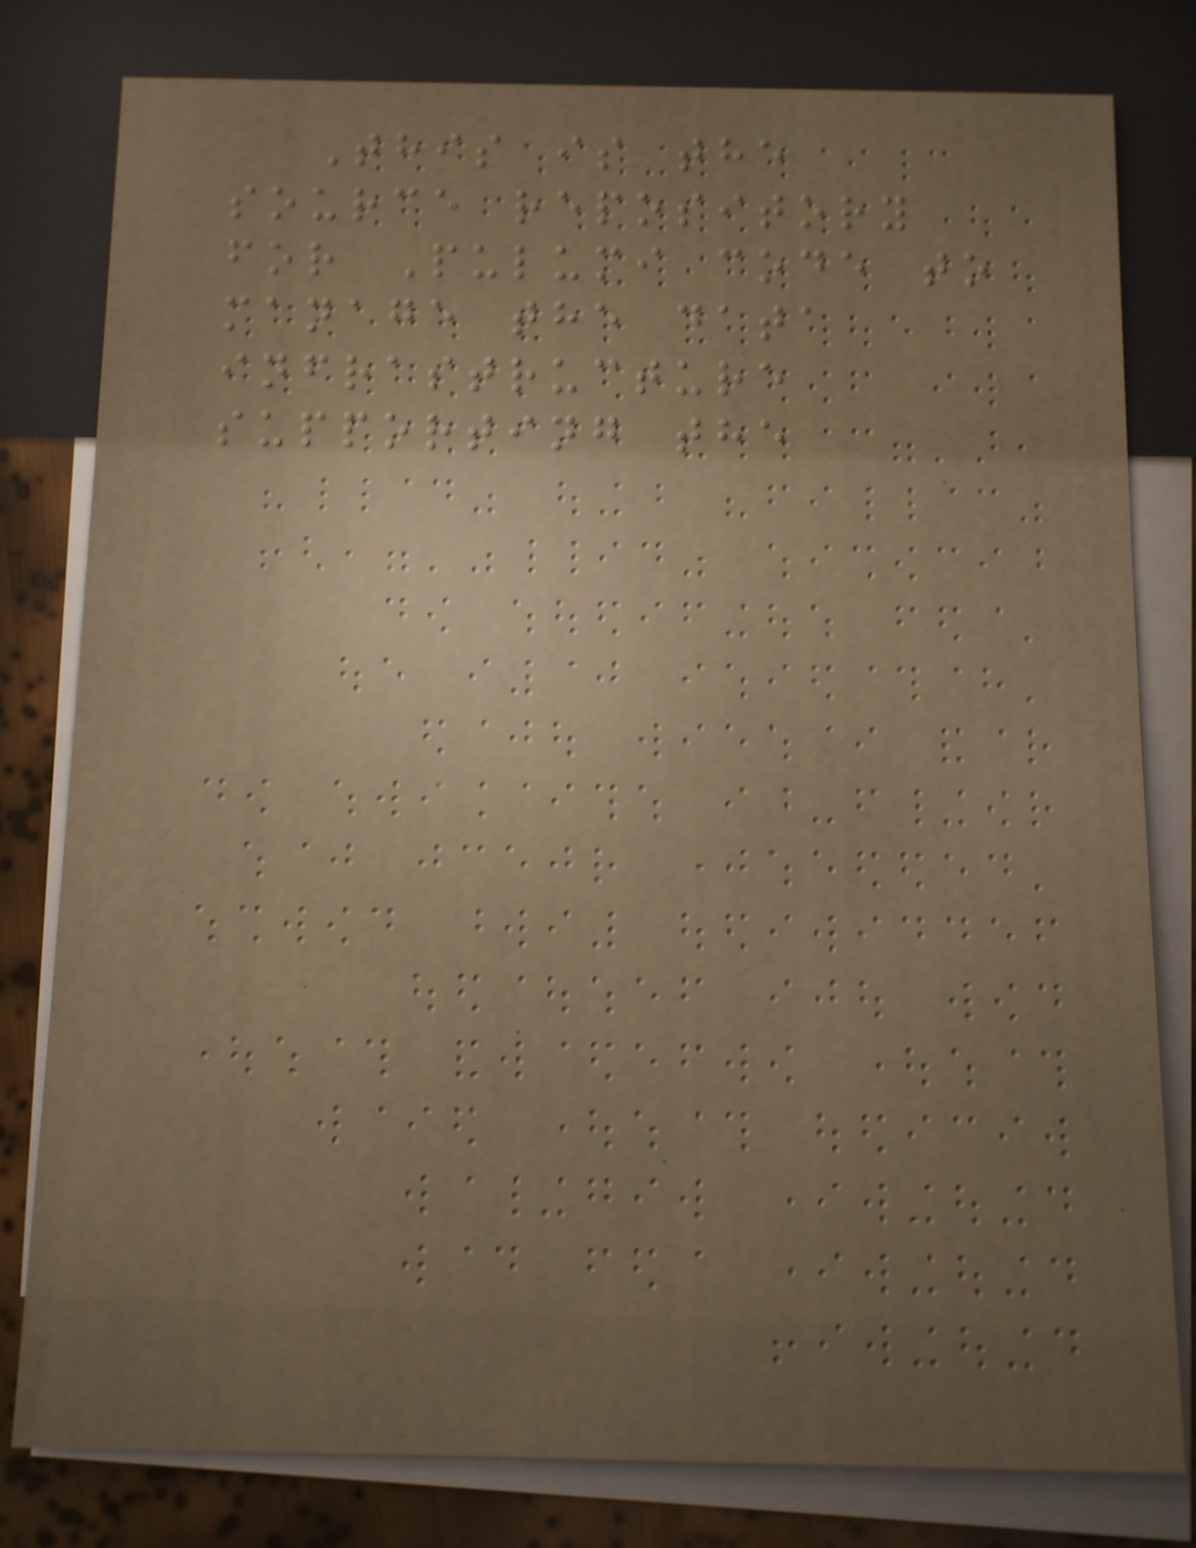This is the
source repository
for Pulumi code to
manage the data
infrastructure
supporting the
